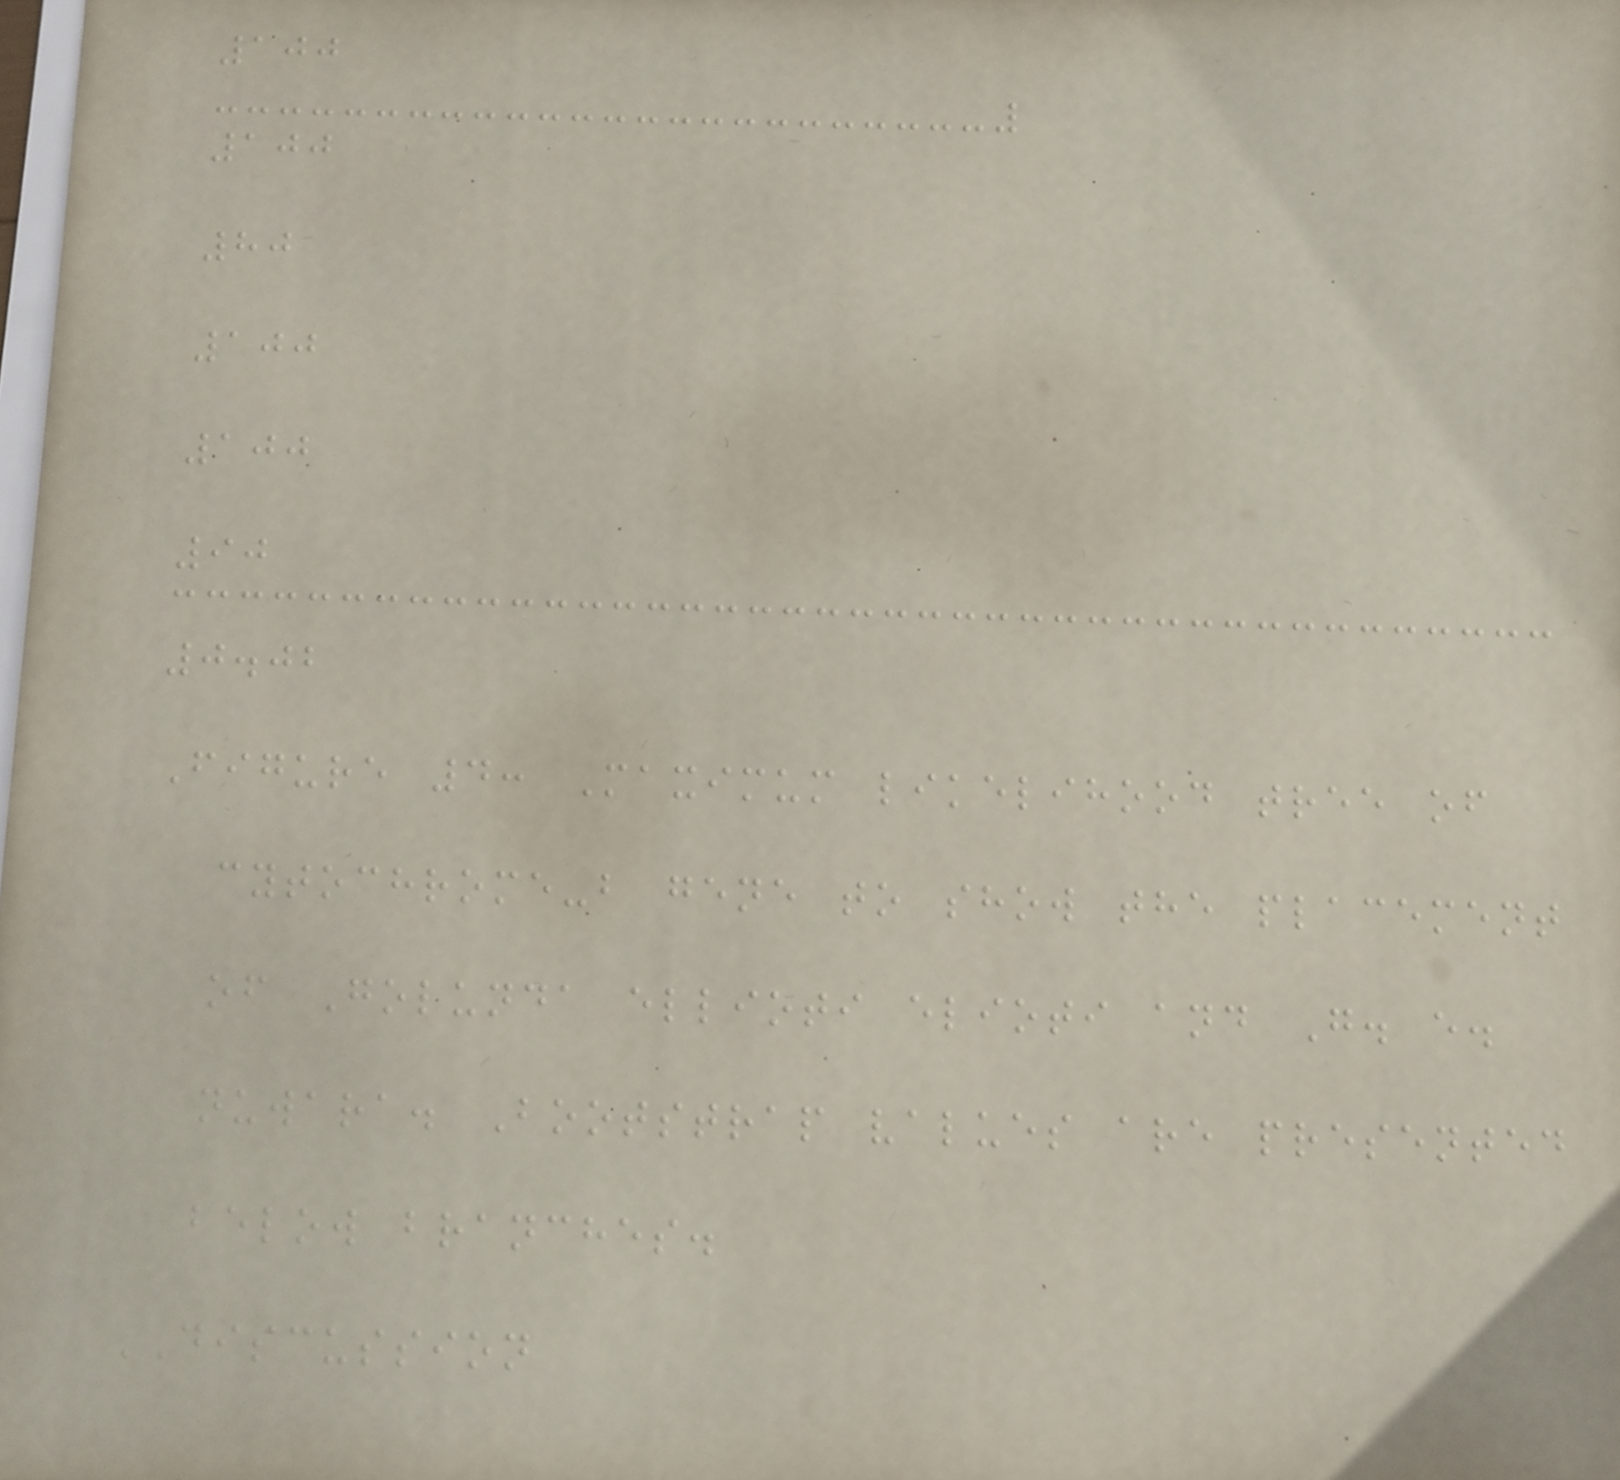100
100
80
100
100
90
0.02
Figure 4: Maximum likelihood tree of
cytochrome-b gene to show the placement
of Golunda ellioti elioti and G. e.
nuwara. Bootstrap values are presented
below branches.
DISCUSSION
